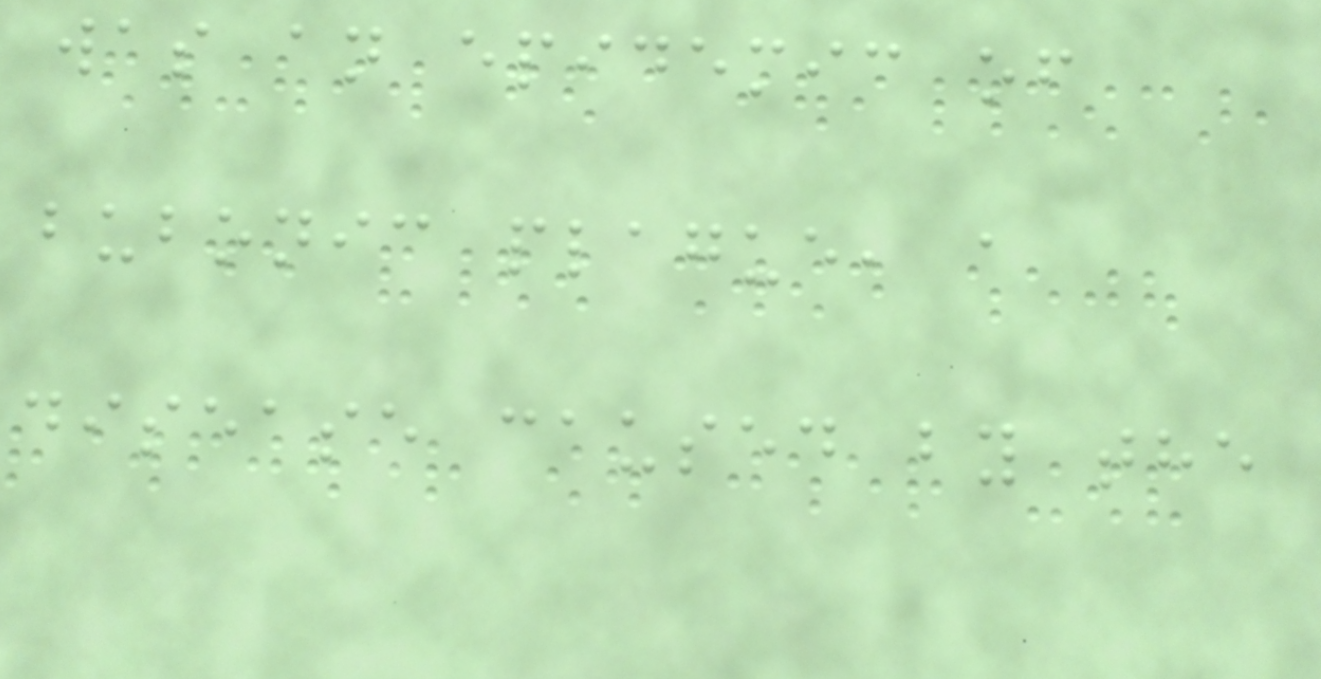was an epidemic of
bubonic plague, a
disease caused by the
